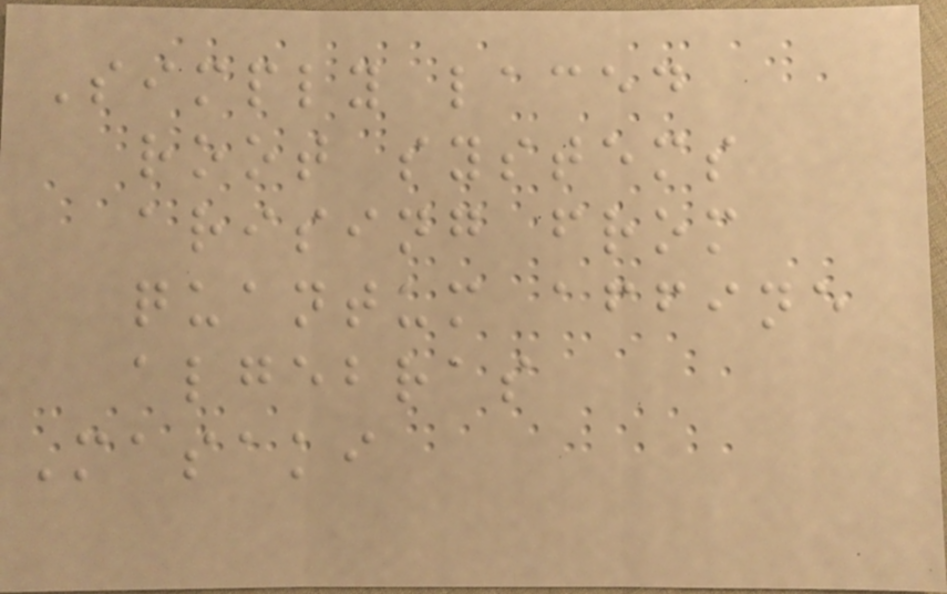Simply laced
root systems
arising from
quantum affine
algebras
Masaki
